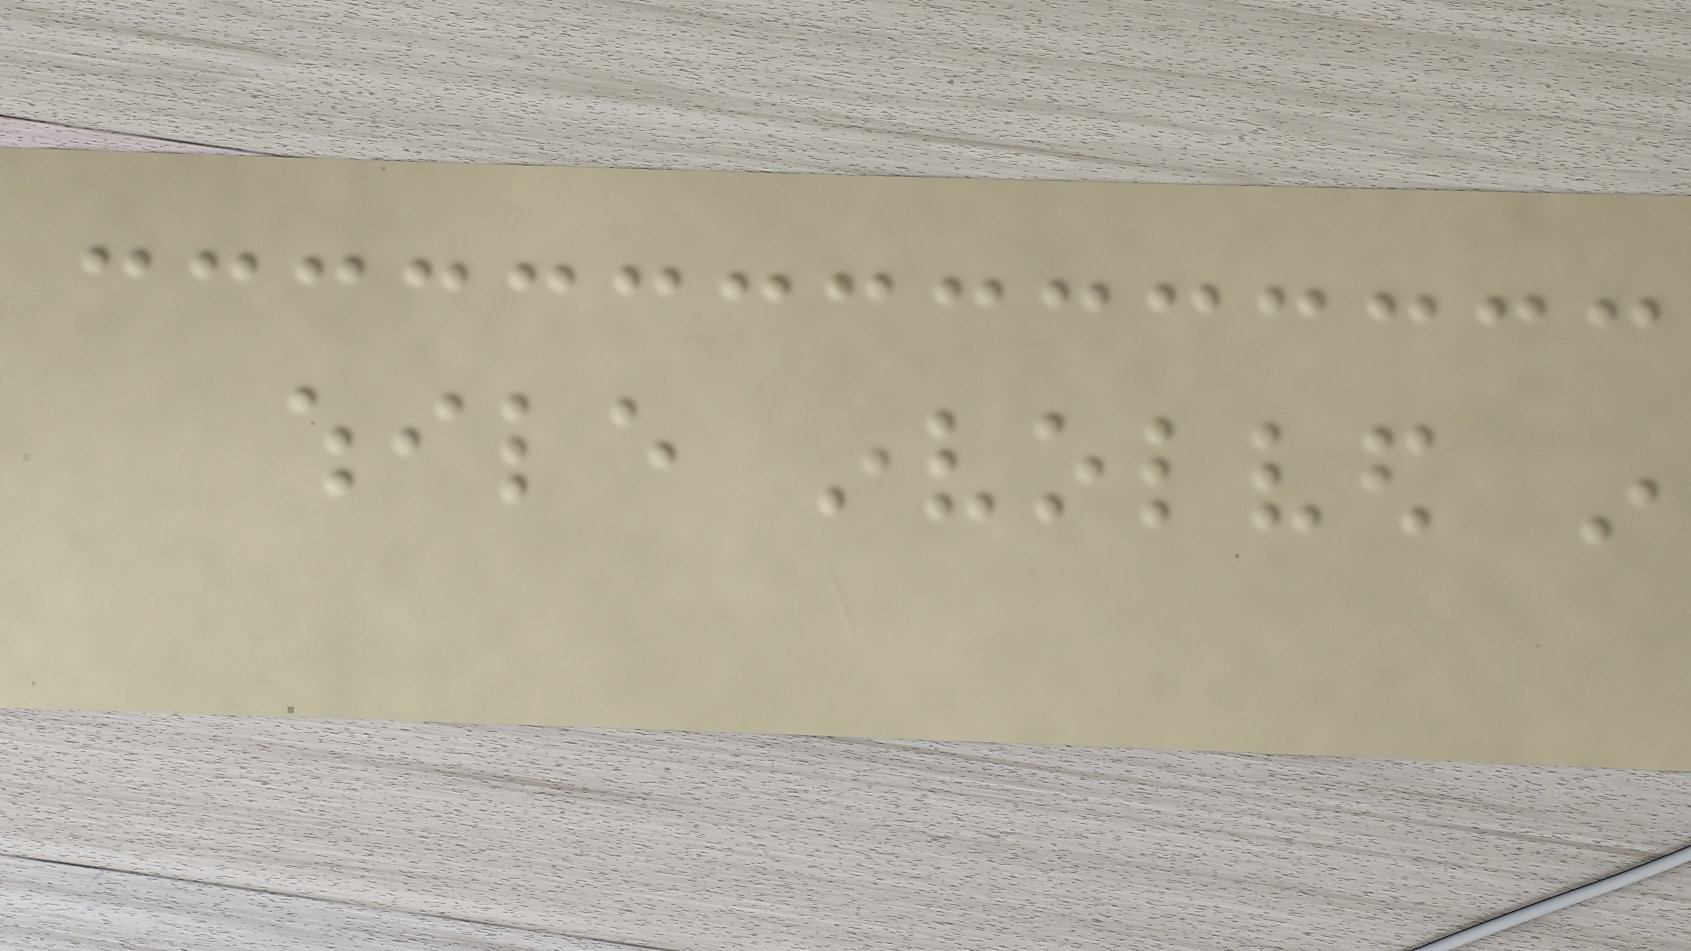while involved in
